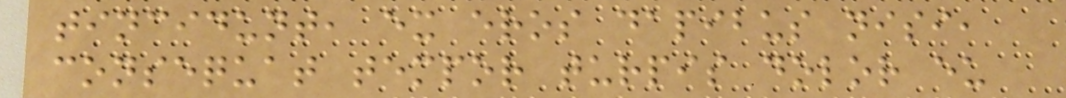tincidunt, ex eros dapibus nisi,
consequat tempor turpis dolor eu
